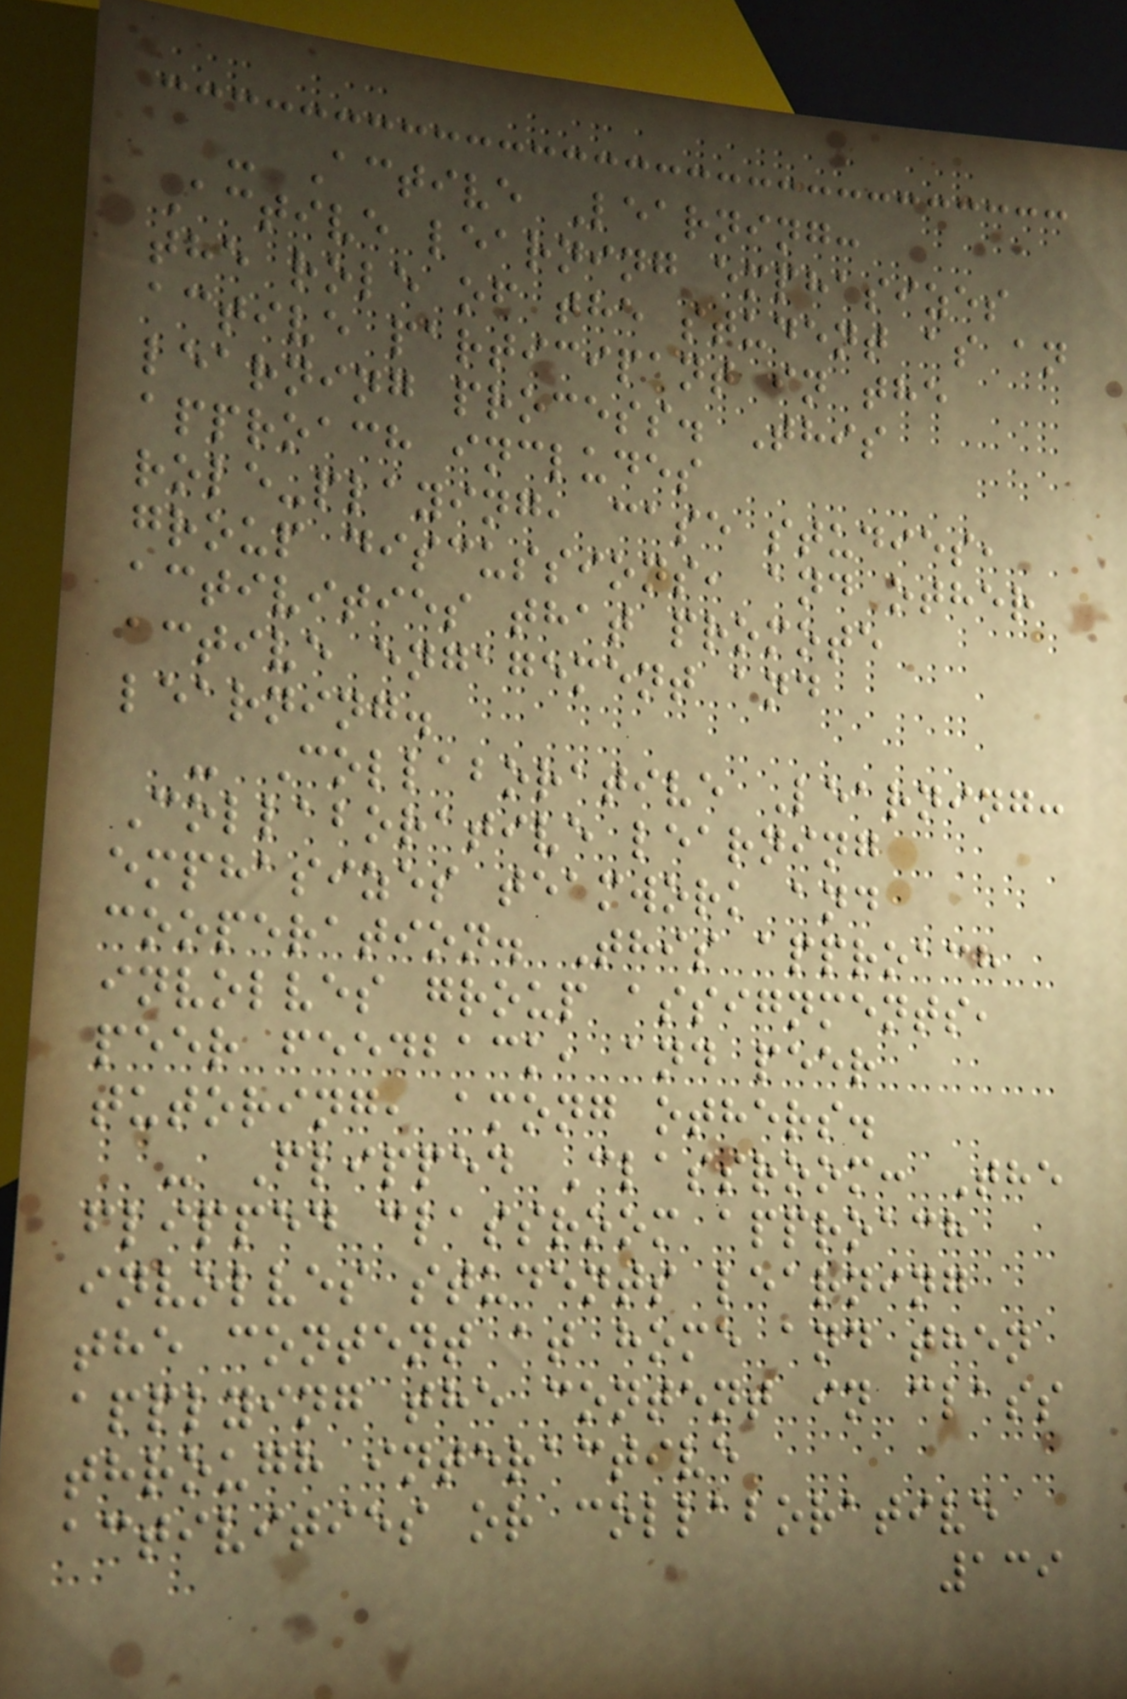- Active Learning:
Active learning emphasizes
the role of the student as an
active participant in the
learning process. This
approach includes
role-playing, case studies,
group discussions, and other
activities that promote
active engagement and
learning.
- Collaborative Learning:
Collaborative learning
emphasizes teamwork and
cooperation. This approach
involves group assignments,
peer feedback, and peer
tutoring, among others.
- Flipped Classroom: The
flipped classroom approach
involves students learning
the content at home and then
applying the content in class
through interactive
activities or collaborative
139
